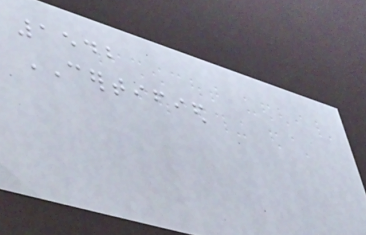1542
CERTIFIED
